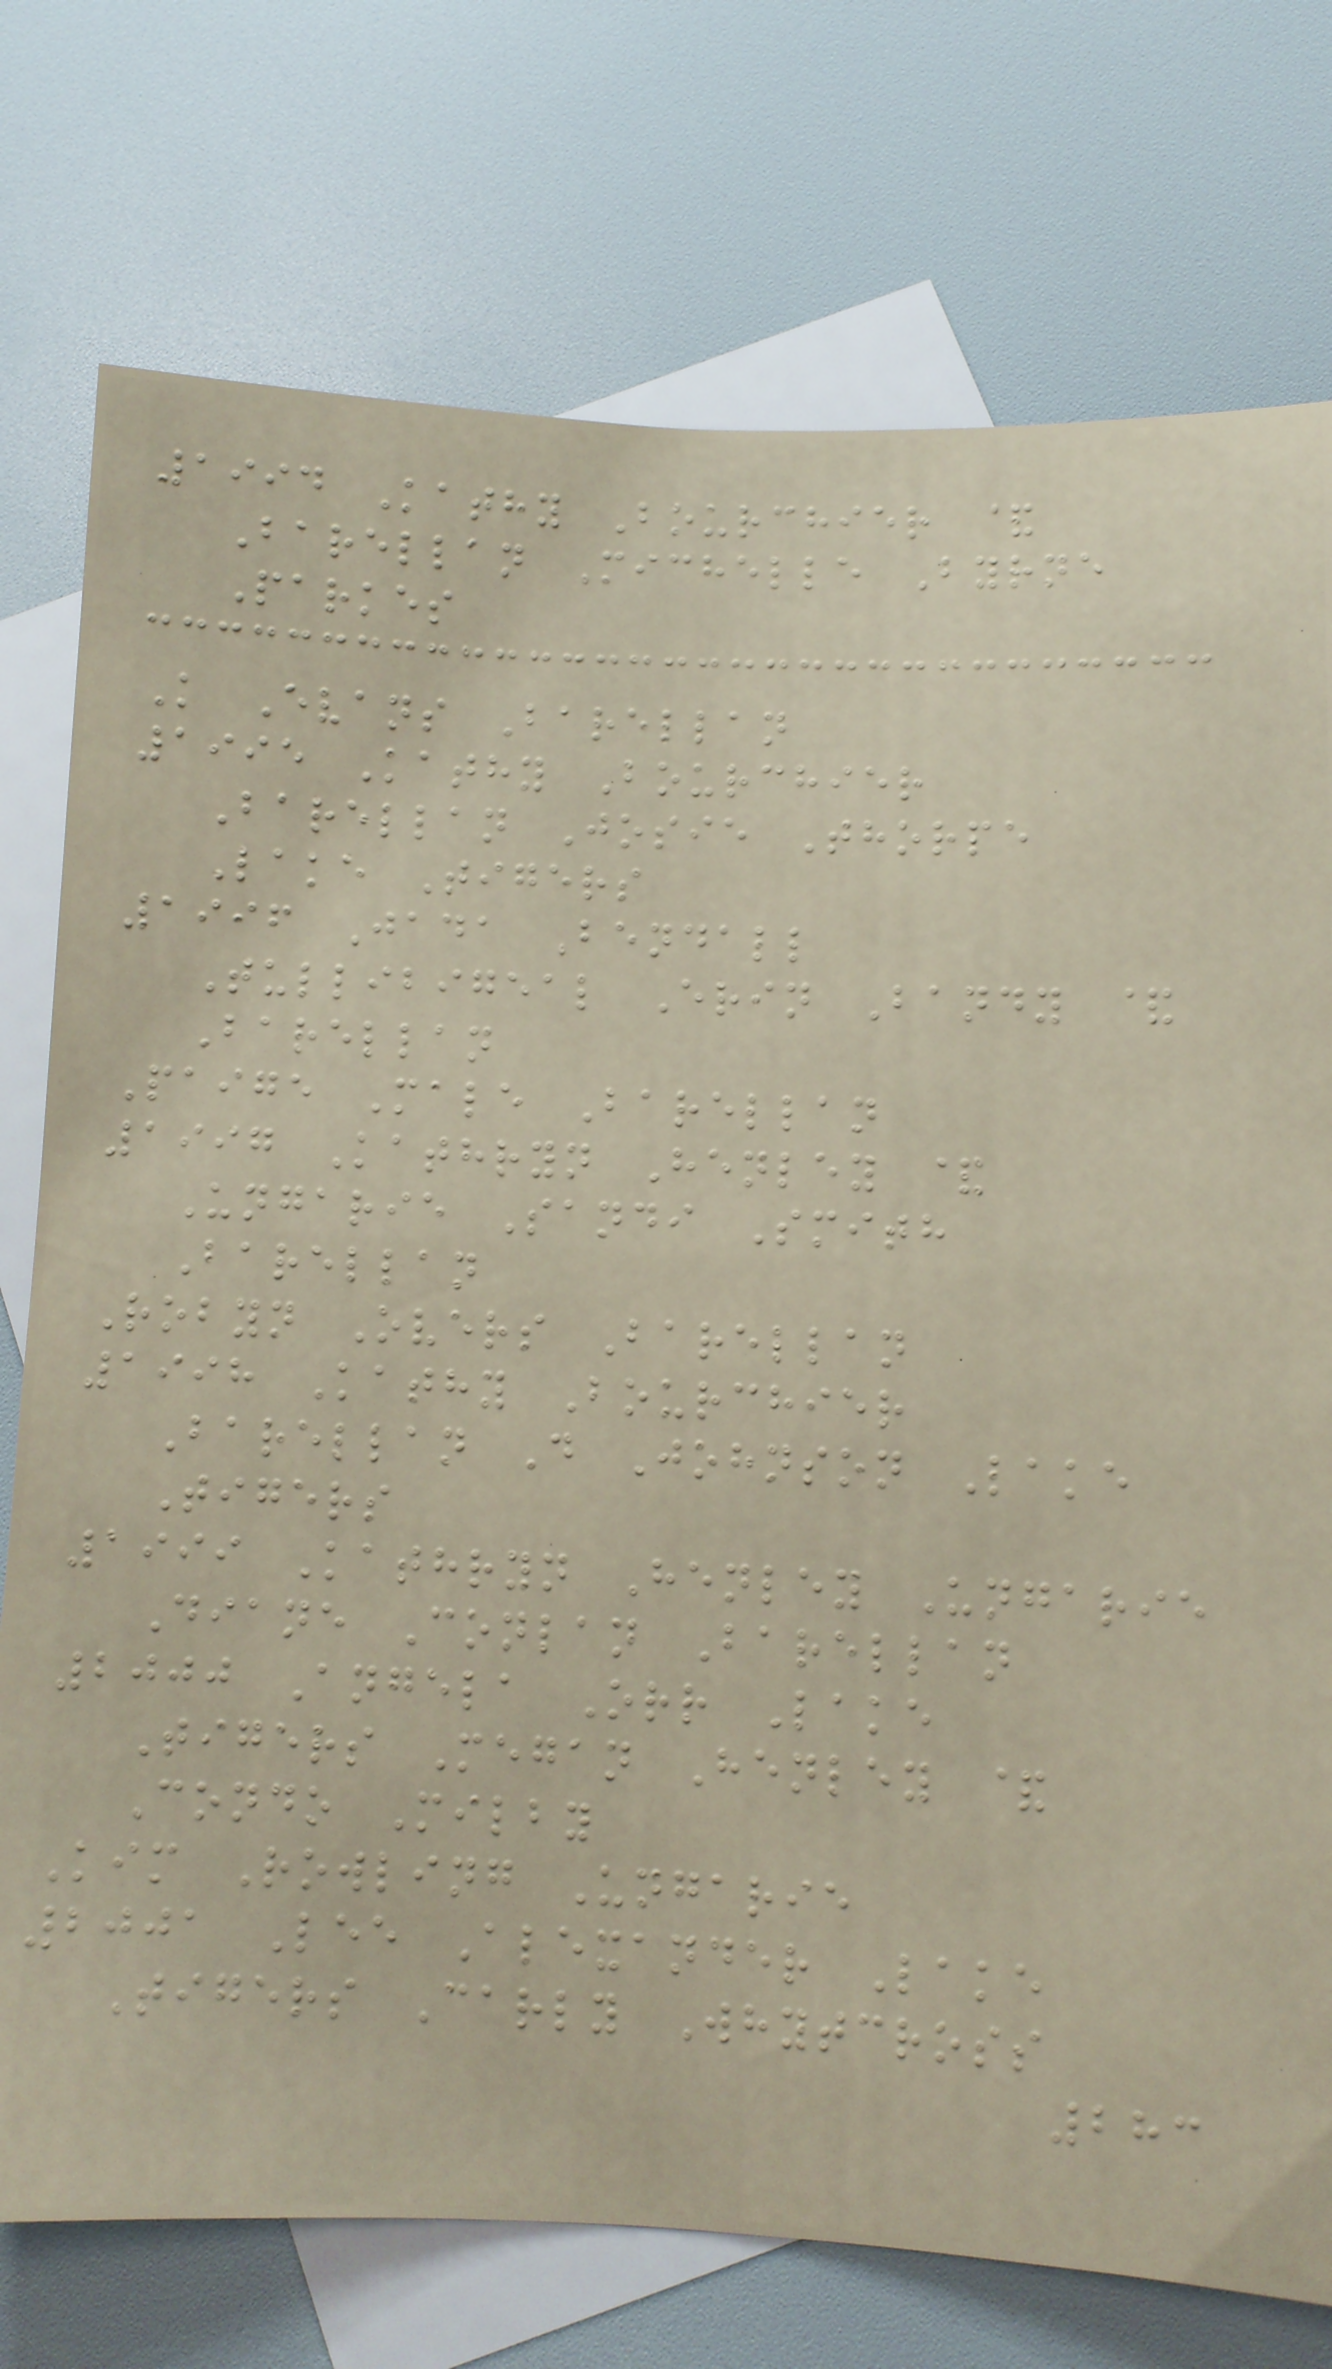1994 Kathy Bourchier &
Barellan Michelle Byrne
Parkes
K Evans Barellan
1995 Kathy Bourchier
Barellan Josie Thorpe
Lake Tigers
1996 Jada Bendall
Tullibigeal Erin Bandy &
Barellan
Paige Male Barellan
1997 Kathryn Henley &
Ungarie Sandi Smith
Barellan
Robyn Overs Barellan
1998 Kathy Bourchier
Barellan D Johnson Lake
Tigers
1999 Kathryn Henley Ungarie
Diane Conlan Barellan
2000 Angela Orr Lake
Tigers Megan Henley &
Condo Milby
Kim Rowling Ungarie
2001 Lee Alexander Lake
Tigers Carly Whytcross
283
